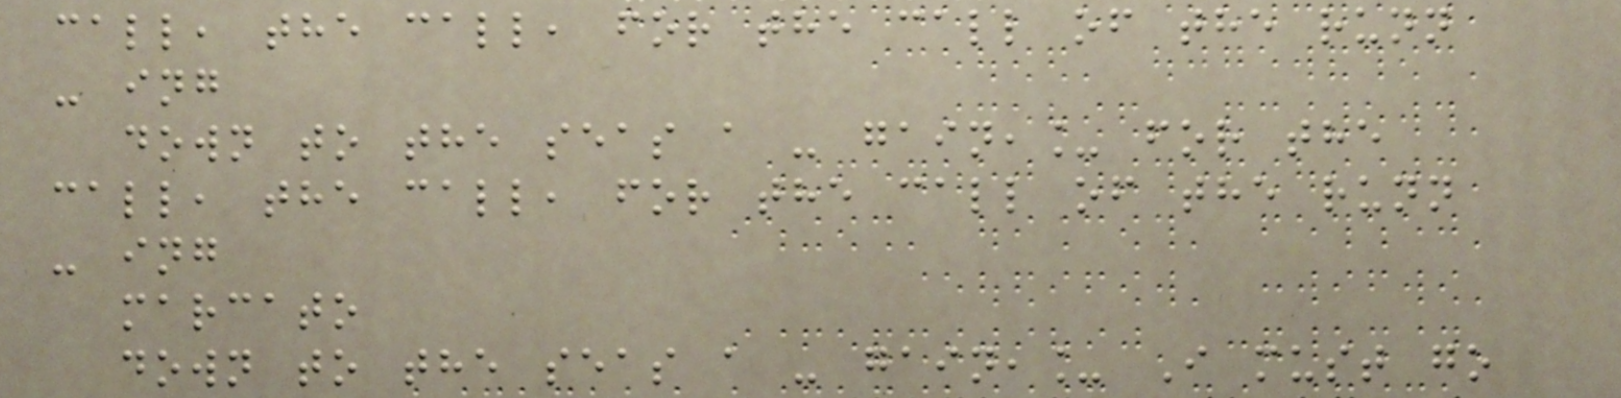call, the call, for the call of the runn
- ing
down to the seas a - gain,_ for the
call, the call, for the call of the runn
- ing
marcato
down to the seas a - gain,_ I must go
